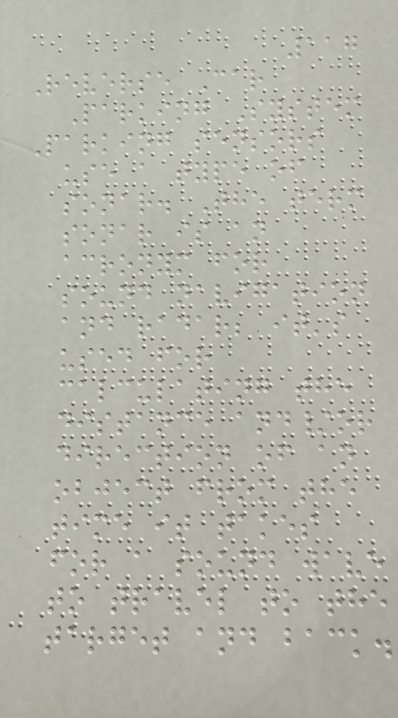117
Reverse Car
Parking System
Parking sensors
use a type of
sonar. The term
sonar is an
acronym for
sound navigation
and radar; it's
used for
calculating the
distance and/or
direction of an
object from the
time it takes
for a sound wave
to travel to the
target and back.
